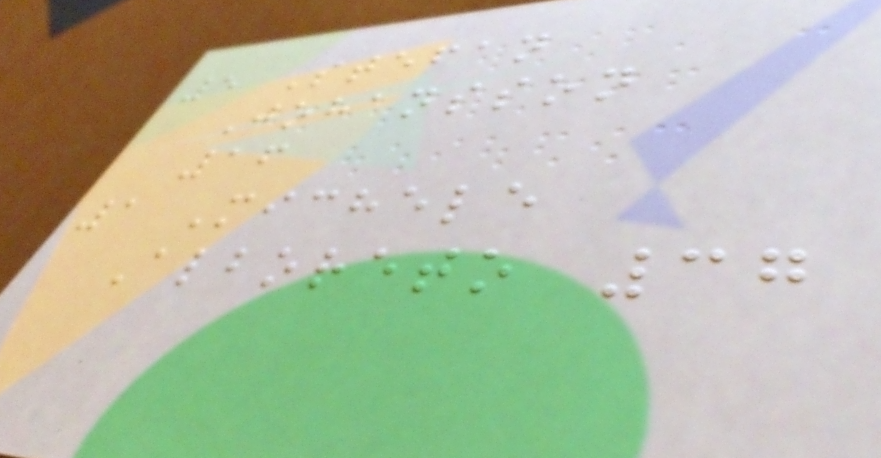5 Stefan
Johansson
16
1 Michele
Alboreto 37
